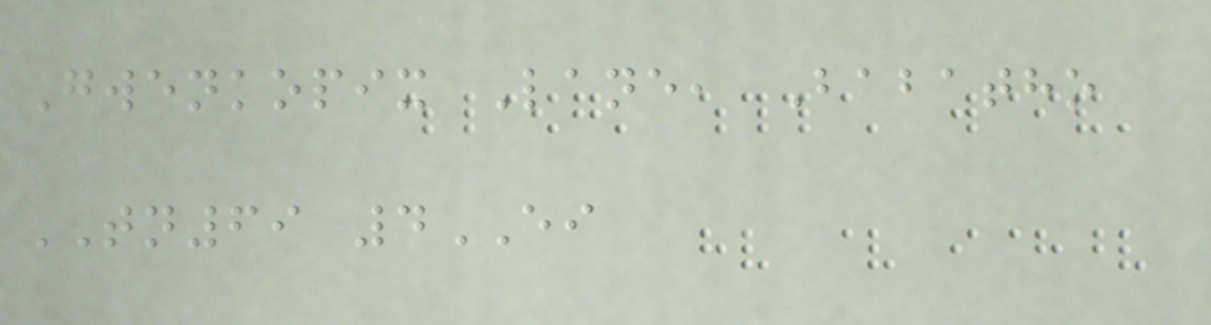Gwenkopix Lane, Babatho
TN69 4EI
